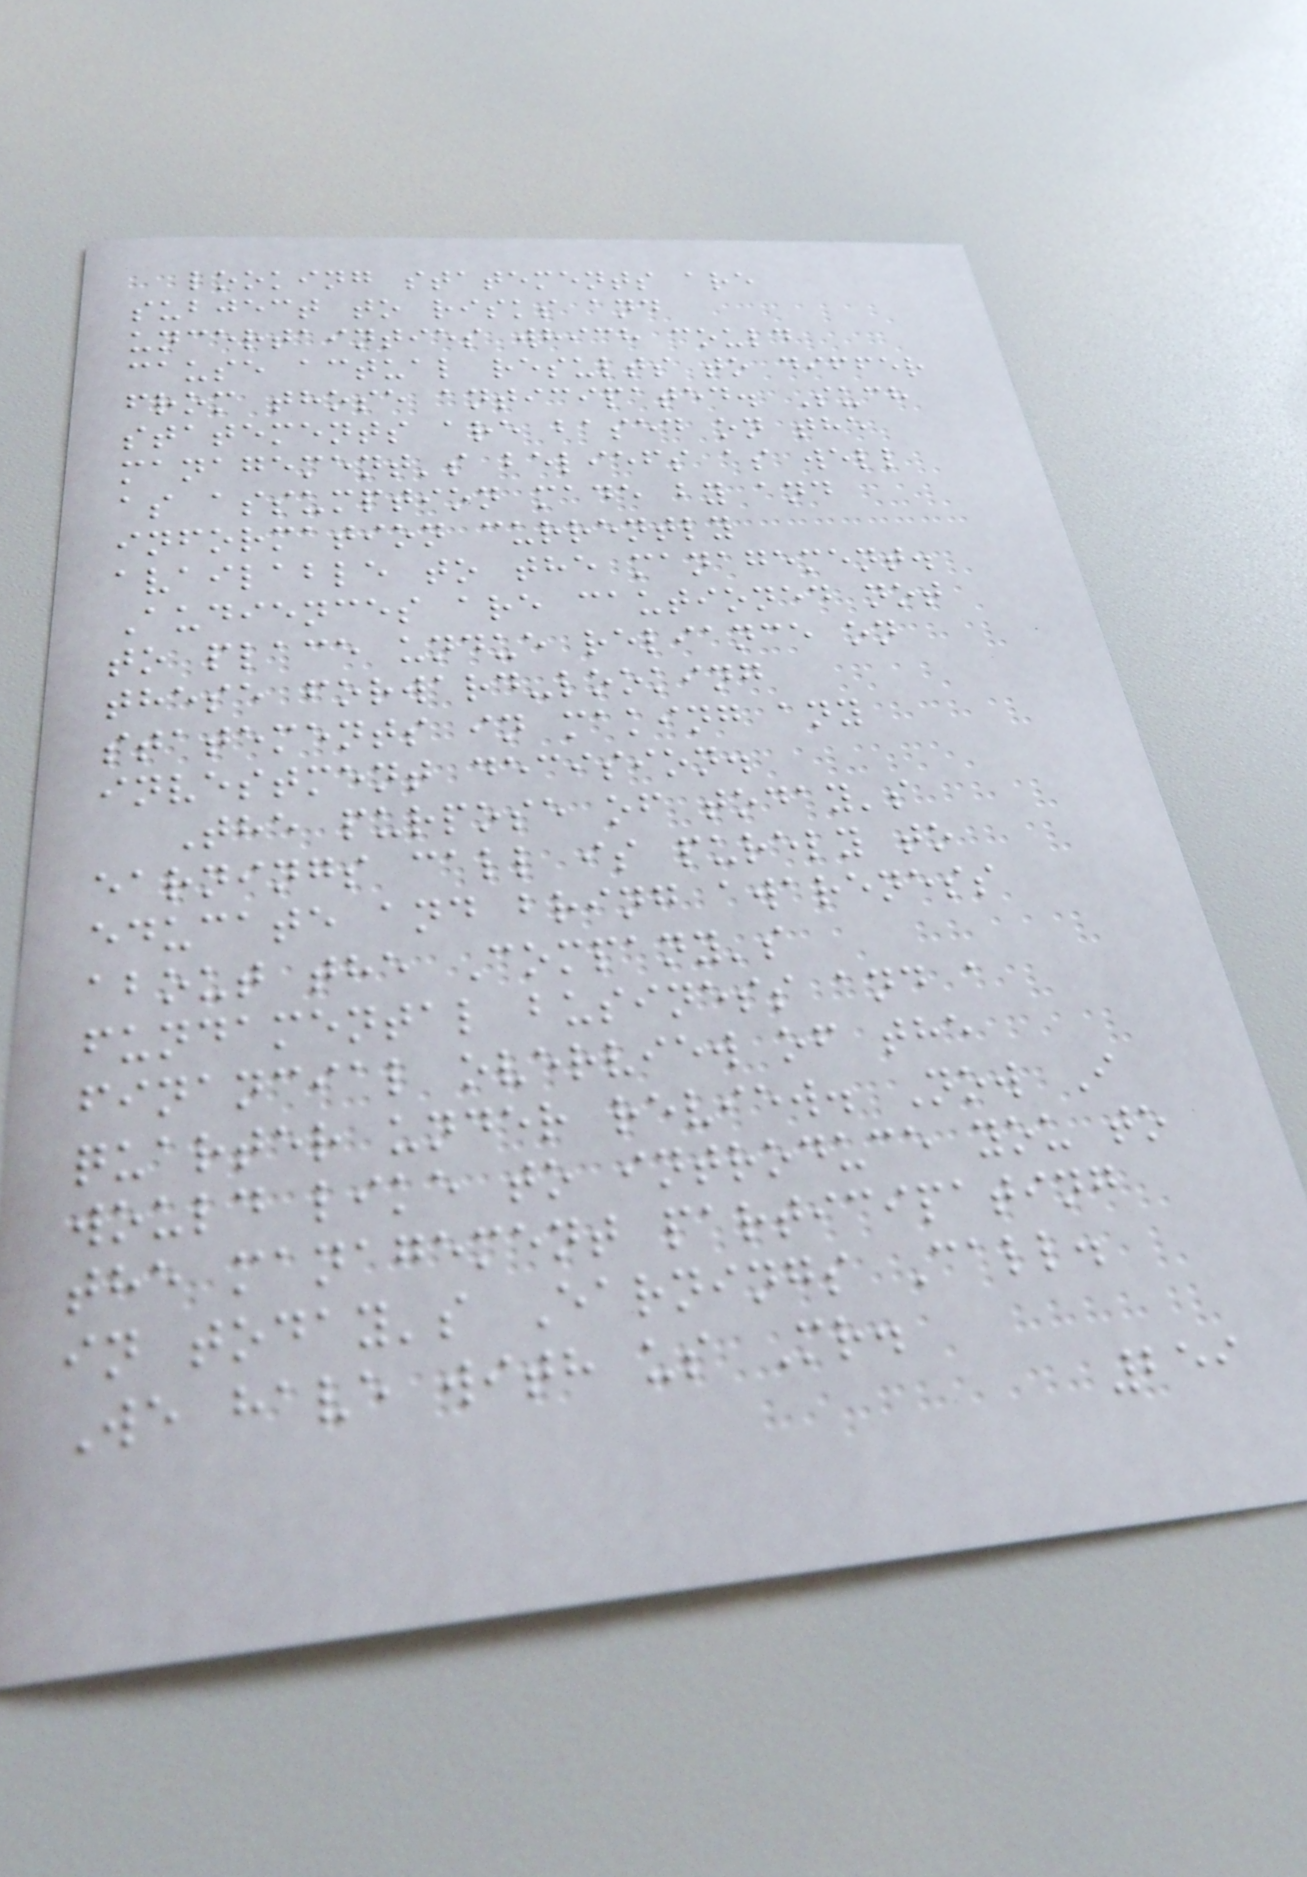looking statements are
subject to risks and
uncertainties which could
cause actual results to differ
from those anticipated. Such
statements are based on the
management's beliefs as well
as assumption made by and
information currently
available to the management.
Audiences are cautioned not
to place undue reliance on
these forward-looking
statements in making any
investment decision.
The purpose of today's
earnings call is purely to
educate and bring awareness
about the Company's
fundamental business and a
financial overview of the
quarter under review. Now I
would like to introduce you to
the management participating
in today's Earnings Call.
We have with us Mr.
259
